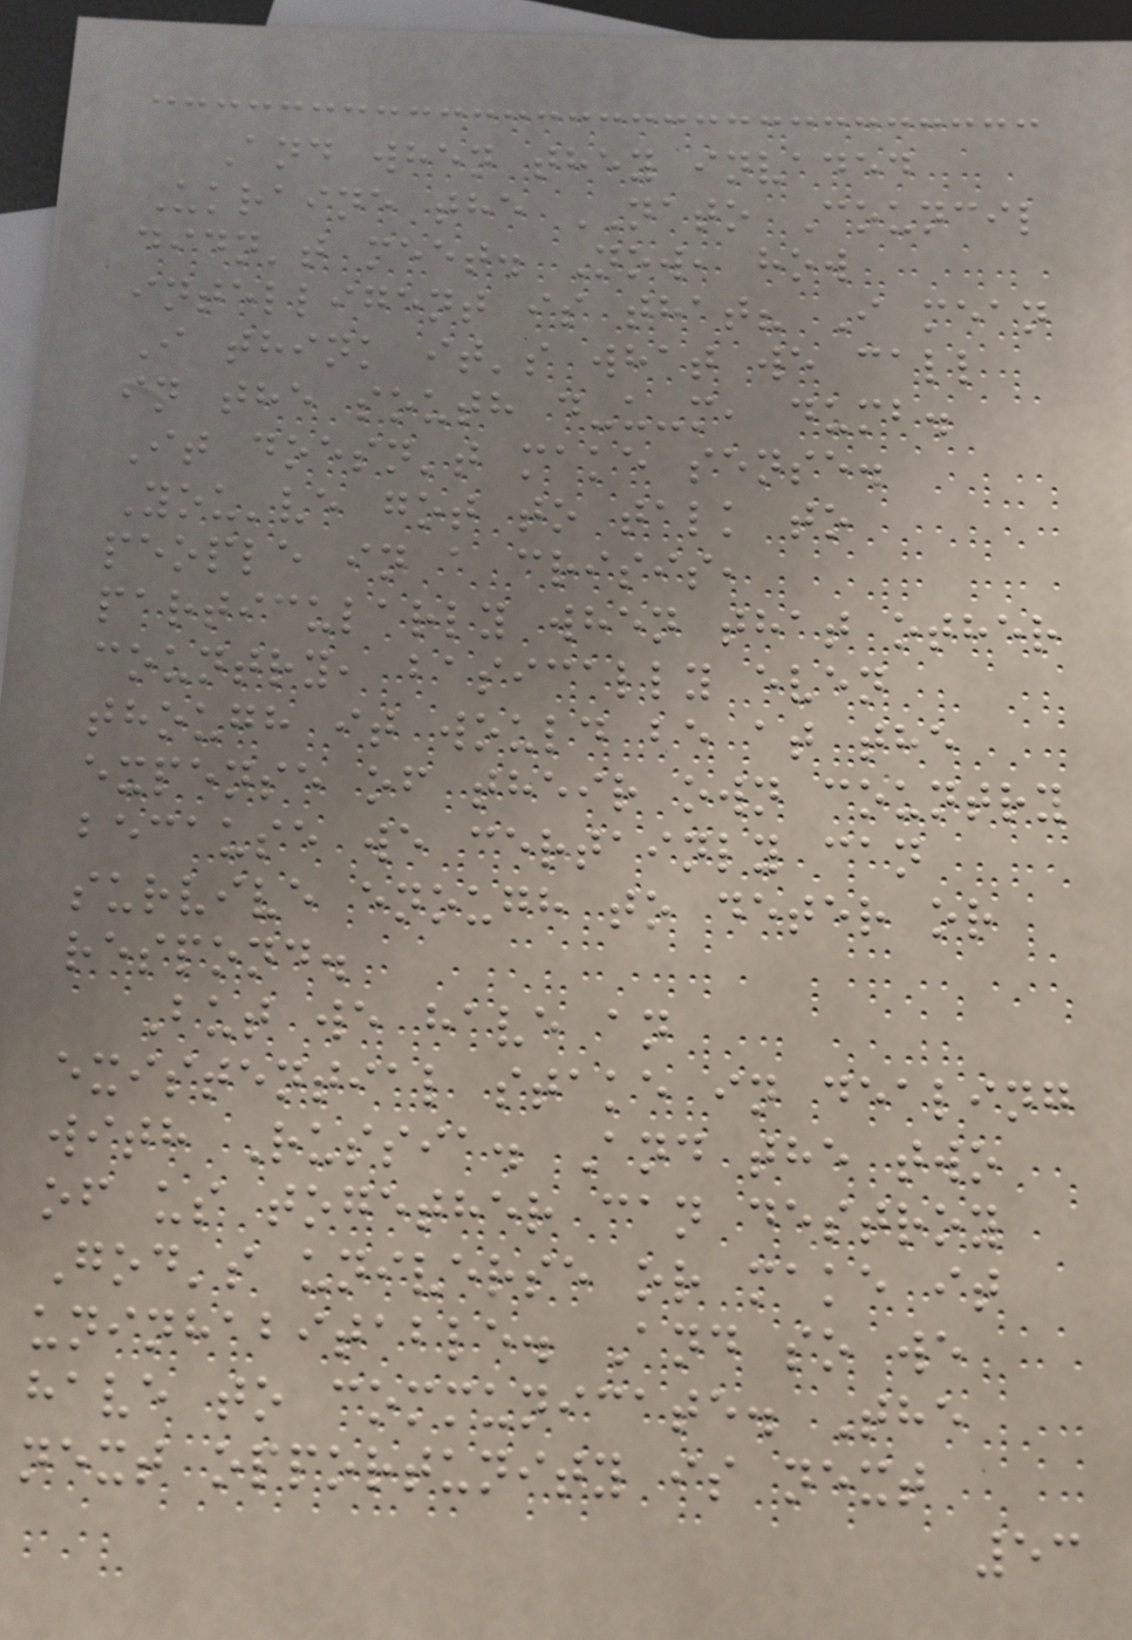And when they invaded
Ukraine the NATO Council
didn't meet. Now, how
intelligent is that? I mean
I think it's what we call
in the south d-u-m, dumb.
It doesn't make sense.
You've got to talk to
people in a crisis,
particularly when that other
country, basically even
though it would be at the
expense of their own country
because we certainly can
survive enough to deter or
respond.
But we have an
existential stake in dealing
with Russia. And the two
of us together can destroy
God's universe or make it
uninhabitable. And so we
have to communicate. The
next opportunity is next
53
